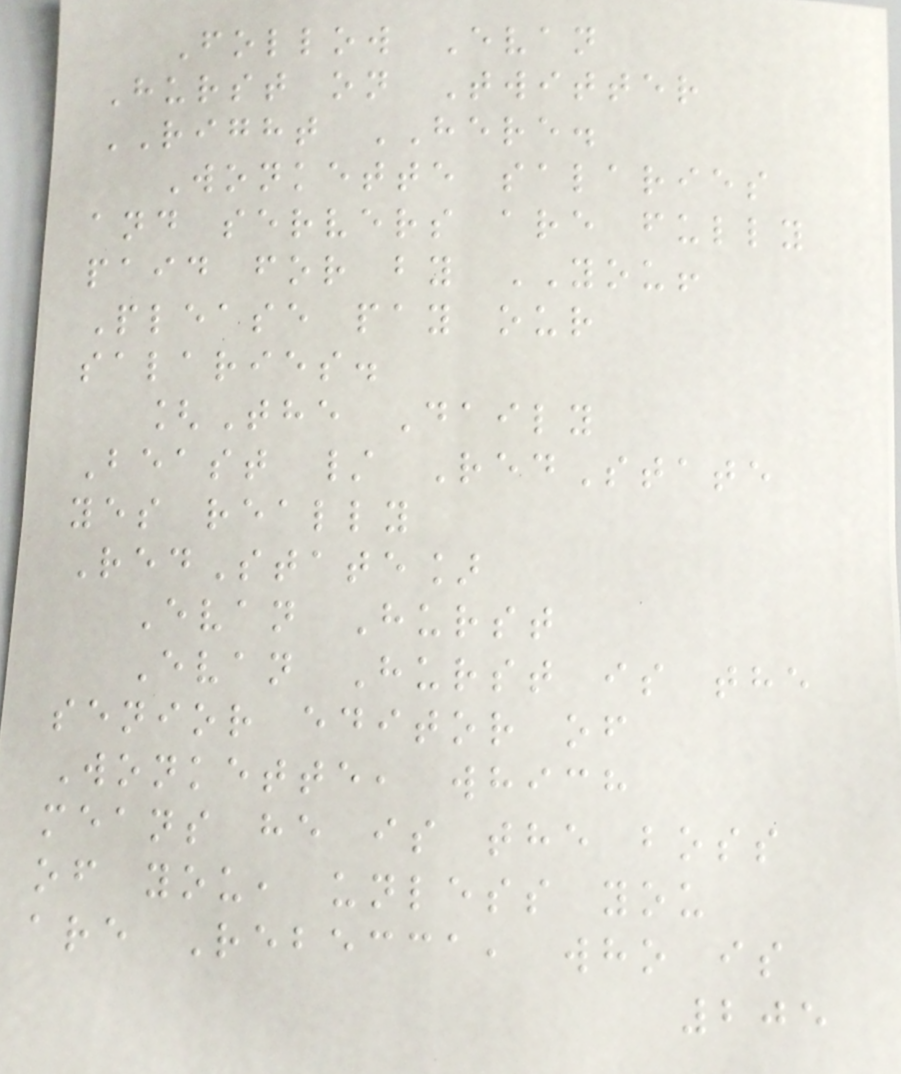Follow Evan
Hurst on Twitter
RIGHT HERE.
Wonkette salaries
and servers are fully
paid for by YOU!
Please pay our
salaries.
[The Daily
Beast / RedState
yes really
RedState]
Evan Hurst
Evan Hurst is the
senior editor of
Wonkette, which
means he is the boss
of you, unless you
are Rebecca, who is
205
